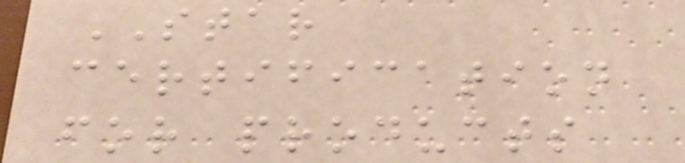STAR
certification
for products
